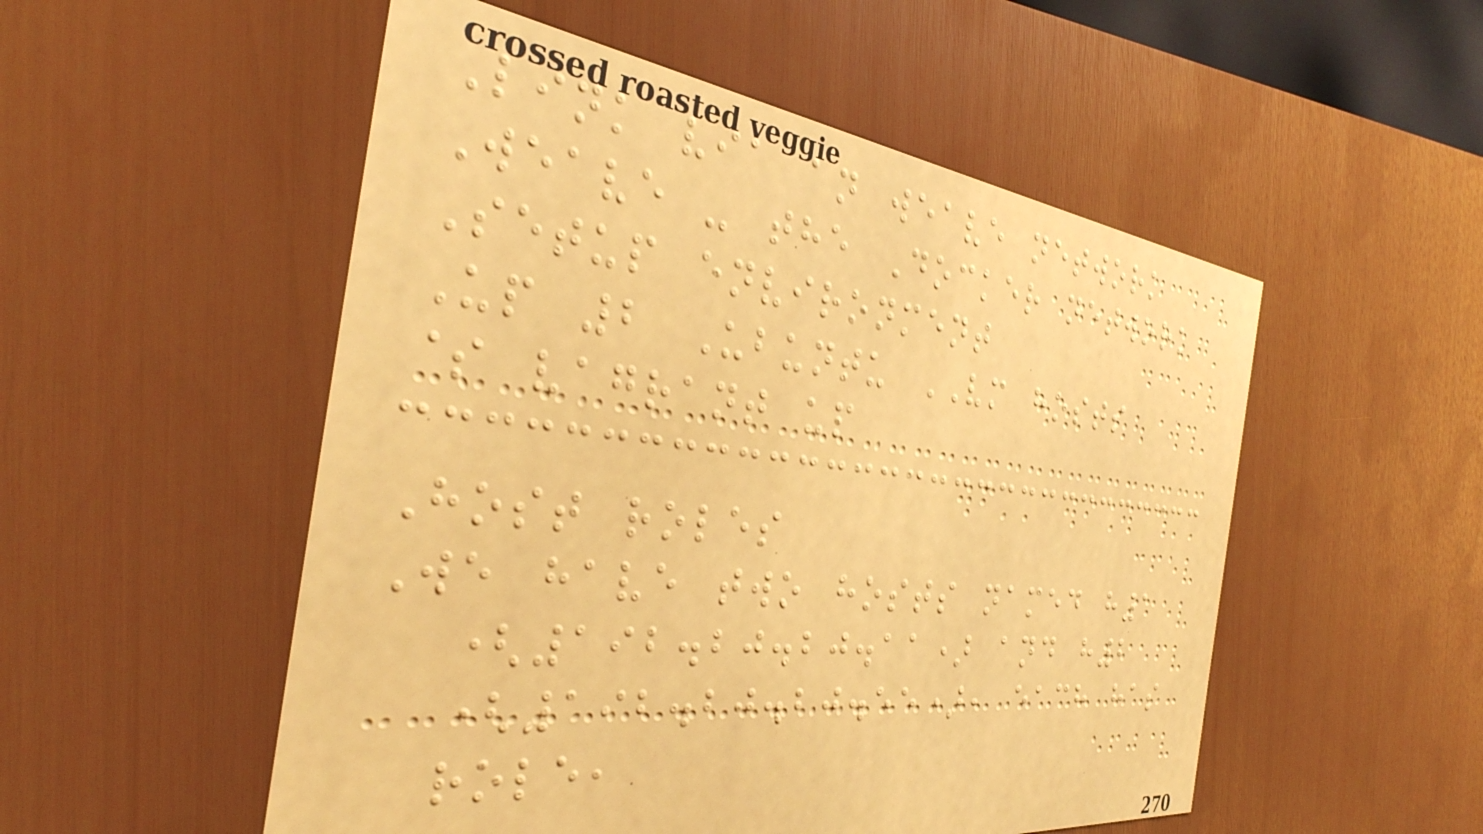Link via an weave network
Weave - the Docker network
Setup environment
Up 2 Ubuntu VM hosts
$ vagrant up
Host roles
We have two hosts named h1
(192.20.20.11) and h2
(192.20.20.55), each has
role,
